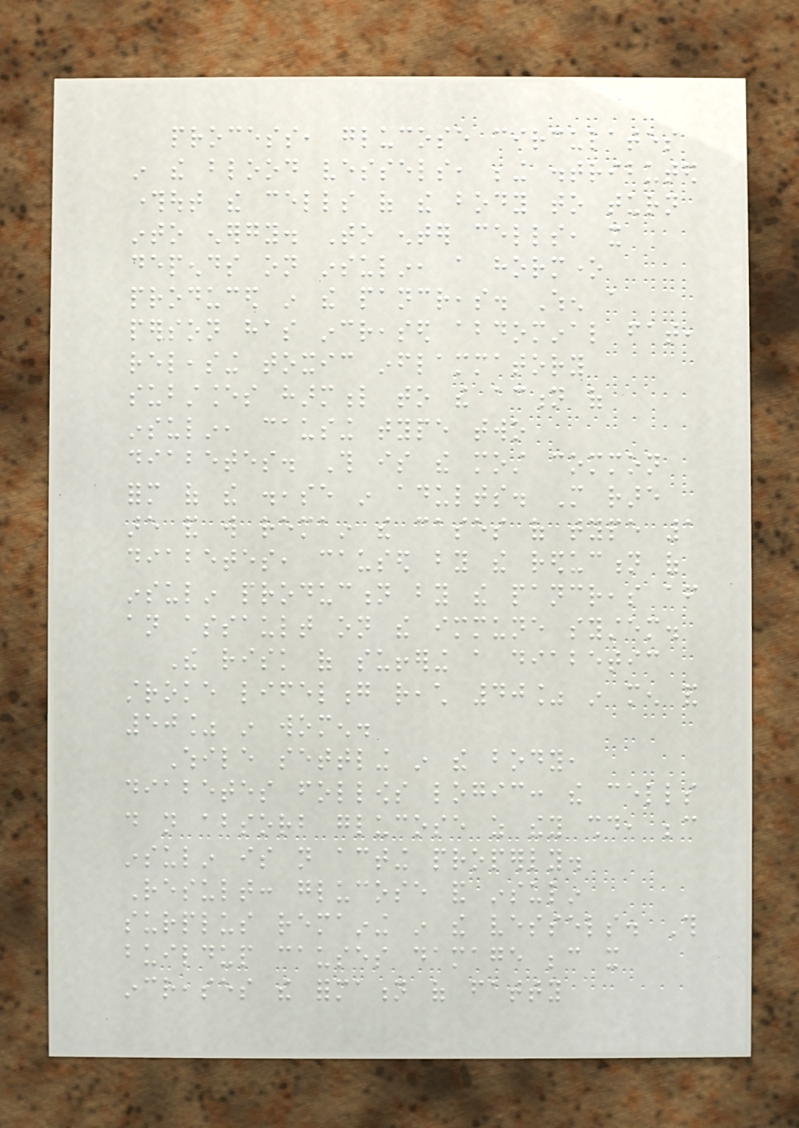process, glucose circulates
in the blood vessels, being distributed
throughout the cells of the body to turn
into energy. To enter cells, it
depends on insulin, a hormone
produced in the pancreas. When a
person has increased abdominal fat,
releasing toxic inflammatory
substances harmful to the action of
insulin, causing type two
diabetes. This is the most common
form of the disease in adults. More rare
are and will remain the cases of type 1
diabetes, caused by the reduction of
insulin production by the pancreas after
an assault on the immune system.
The risk of suffering a diabetic
stroke lifelong reach 40% in men and
50% in women.
While settling in the body,
diabetes follows logic: the cells
do not absorb glucose as they should, because
insulin is not acting properly.
Result: glucose and insulin
surplus remaining in the vessels. This
buildup causes damage because it
increases the formation of fatty
